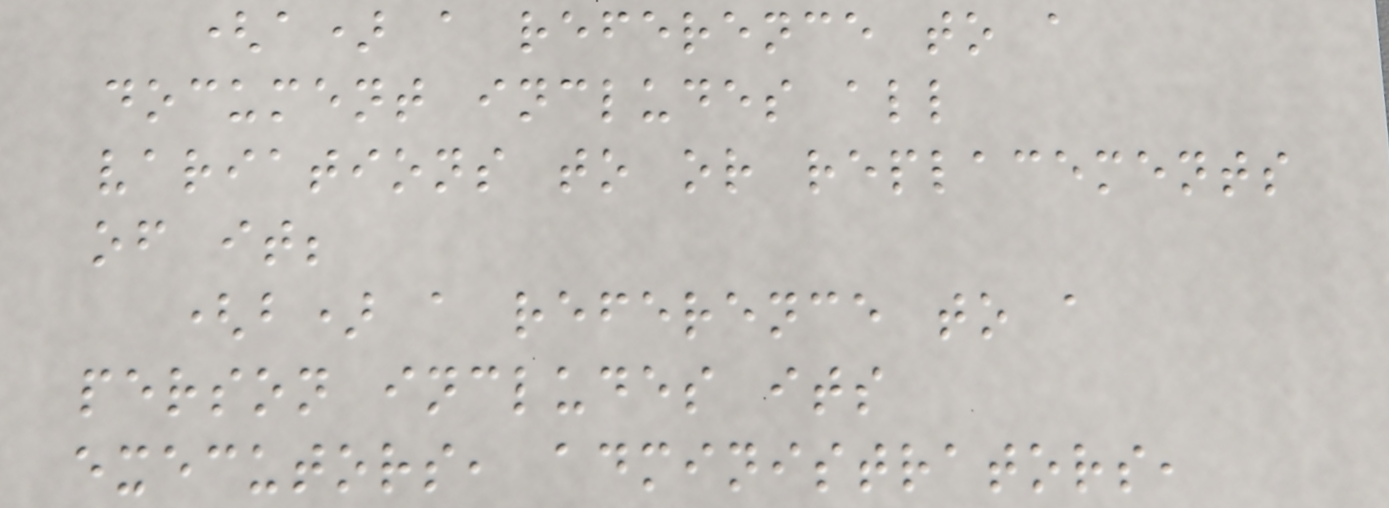(a) a reference to a
document includes all
variations to or replacements
of it;
(b) a reference to a
person includes its
executors, administrators,
